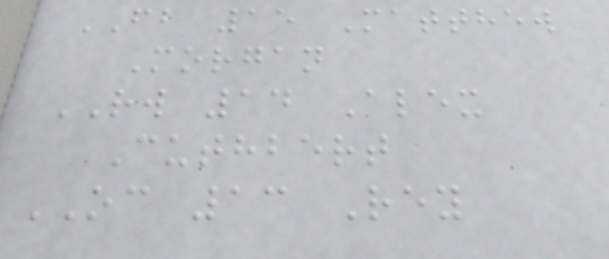FB 15 Matthew
Morgan
RW 14 Alex
Cuthbert
OC 13 Rey
